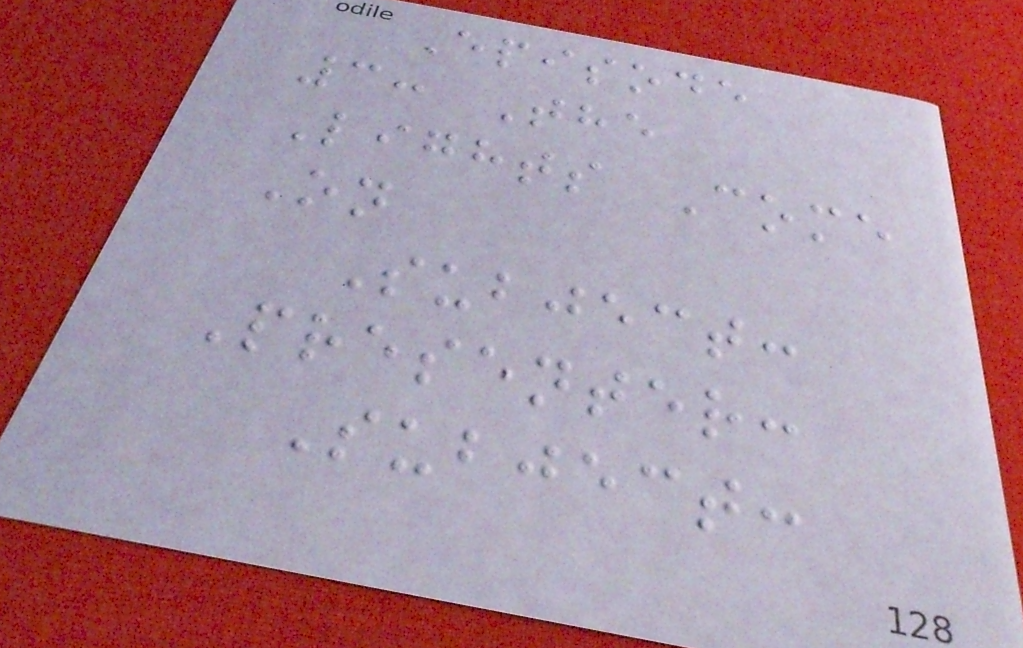Episode
3: The
Lights Come
On
Subject:
Presenter:
Subject:
